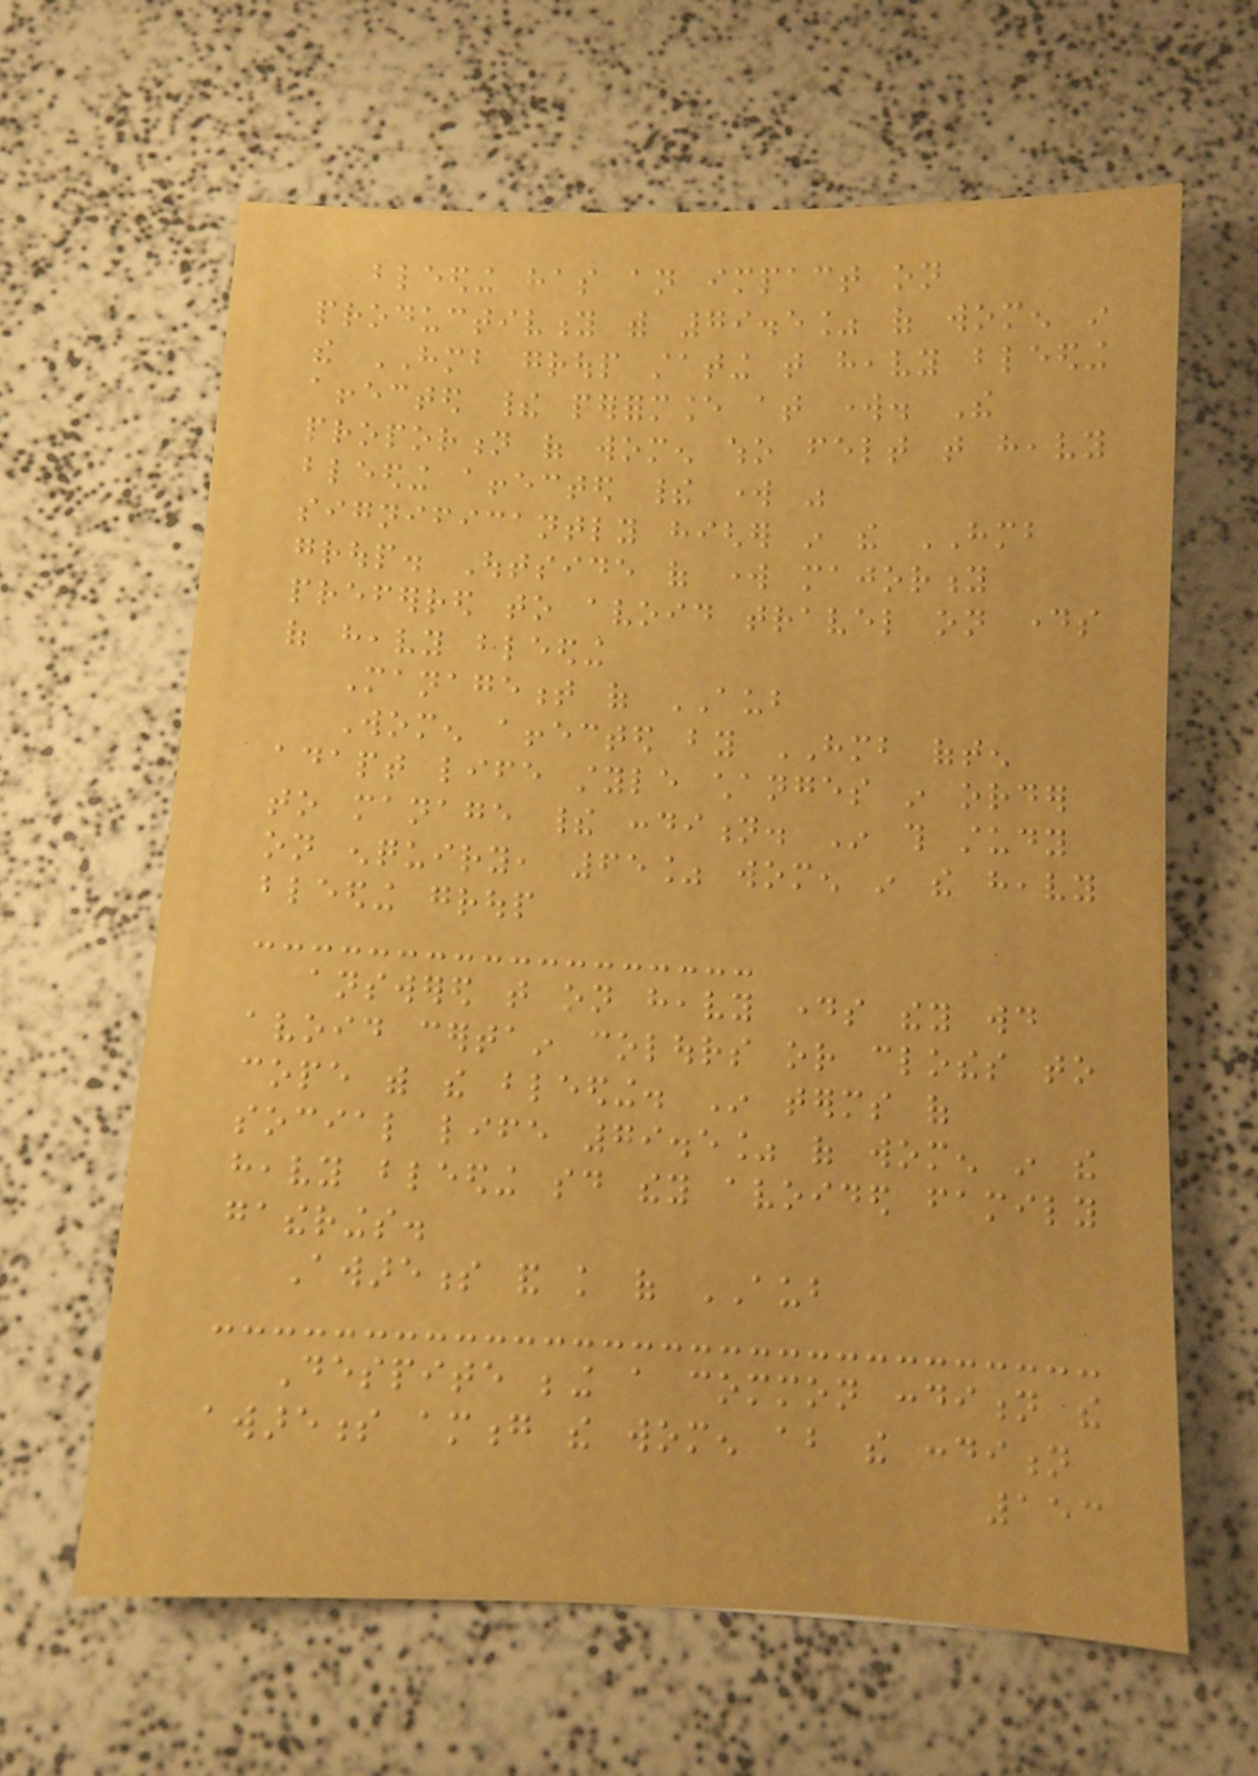bleeding has an impact on
productivity with 79.5% of women in
the HMB group stating that heavy bleeding
affected their performance at work. The
proportion of women who felt that heavy
bleeding affected their work was
significantly higher in the HMB
group. Outside of work majority
preferred to avoid travel on days
of heavy bleeding
Management of AUB
Women affected by HMB often
adapt life style changes in order
to manage their condition. In this study
on enquiry, 65% women in the heavy
bleeding group
answered that on heavy days they would
avoid certain colours or clothes to
cope with the bleeding. In terms of
social life 79.5% of women in the
heavy bleeding said they avoided family
gatherings.
Awareness and knowledge of AUB
Despite being a common condition the
awareness among the women about the condition
153
